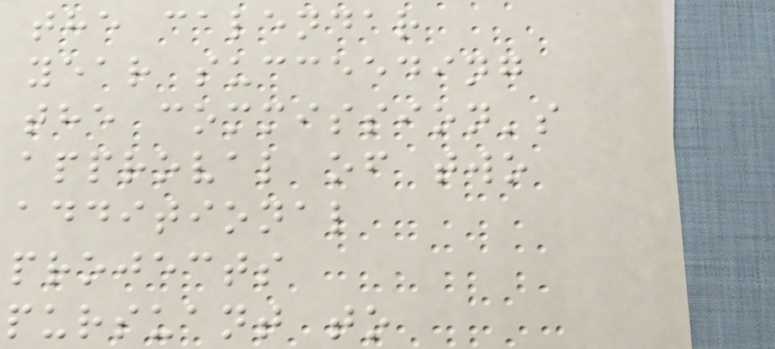the calendar
year succeeding
the commission's
approval of two
additional
projects
pursuant to
